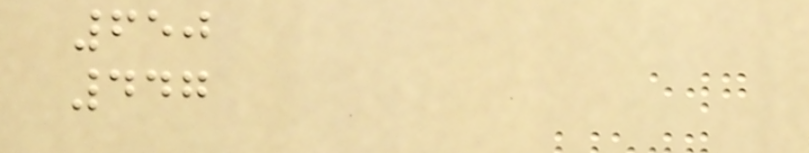650
447
